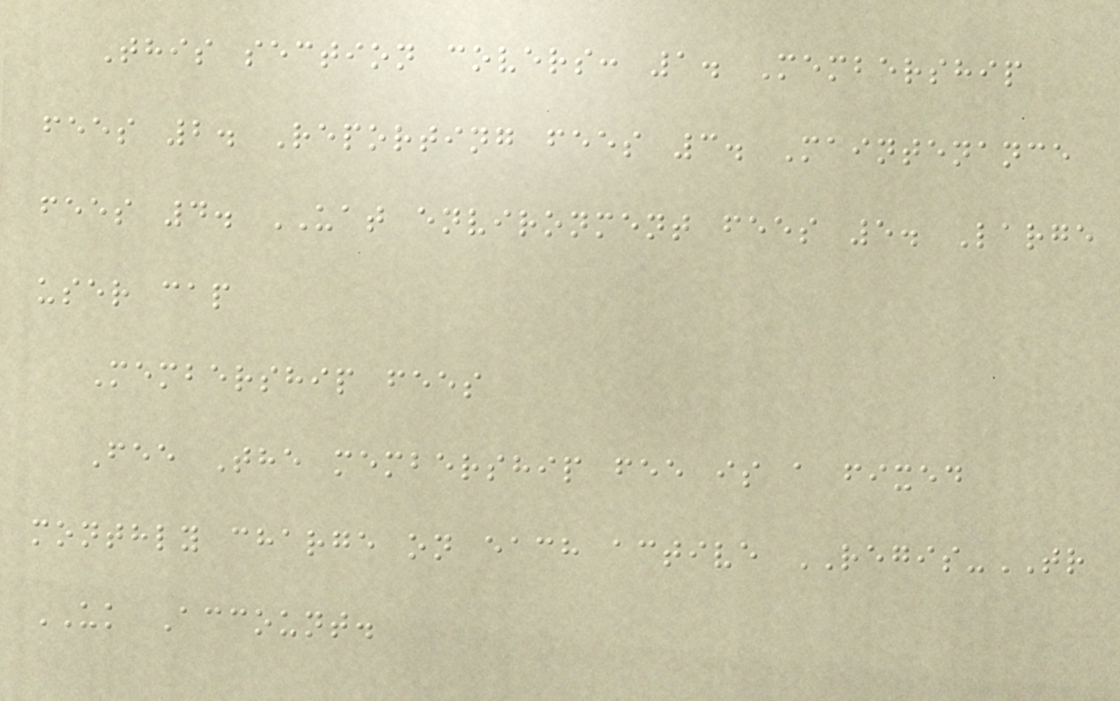This section covers: 1. Membership
fees 2. Reporting fees 3. Maintenance
fees 4. UAT environment fees 5. Large
user cap
Membership fees
Fee The membership fee is a fixed
monthly charge on each active REGIS-TR
UK Account.
